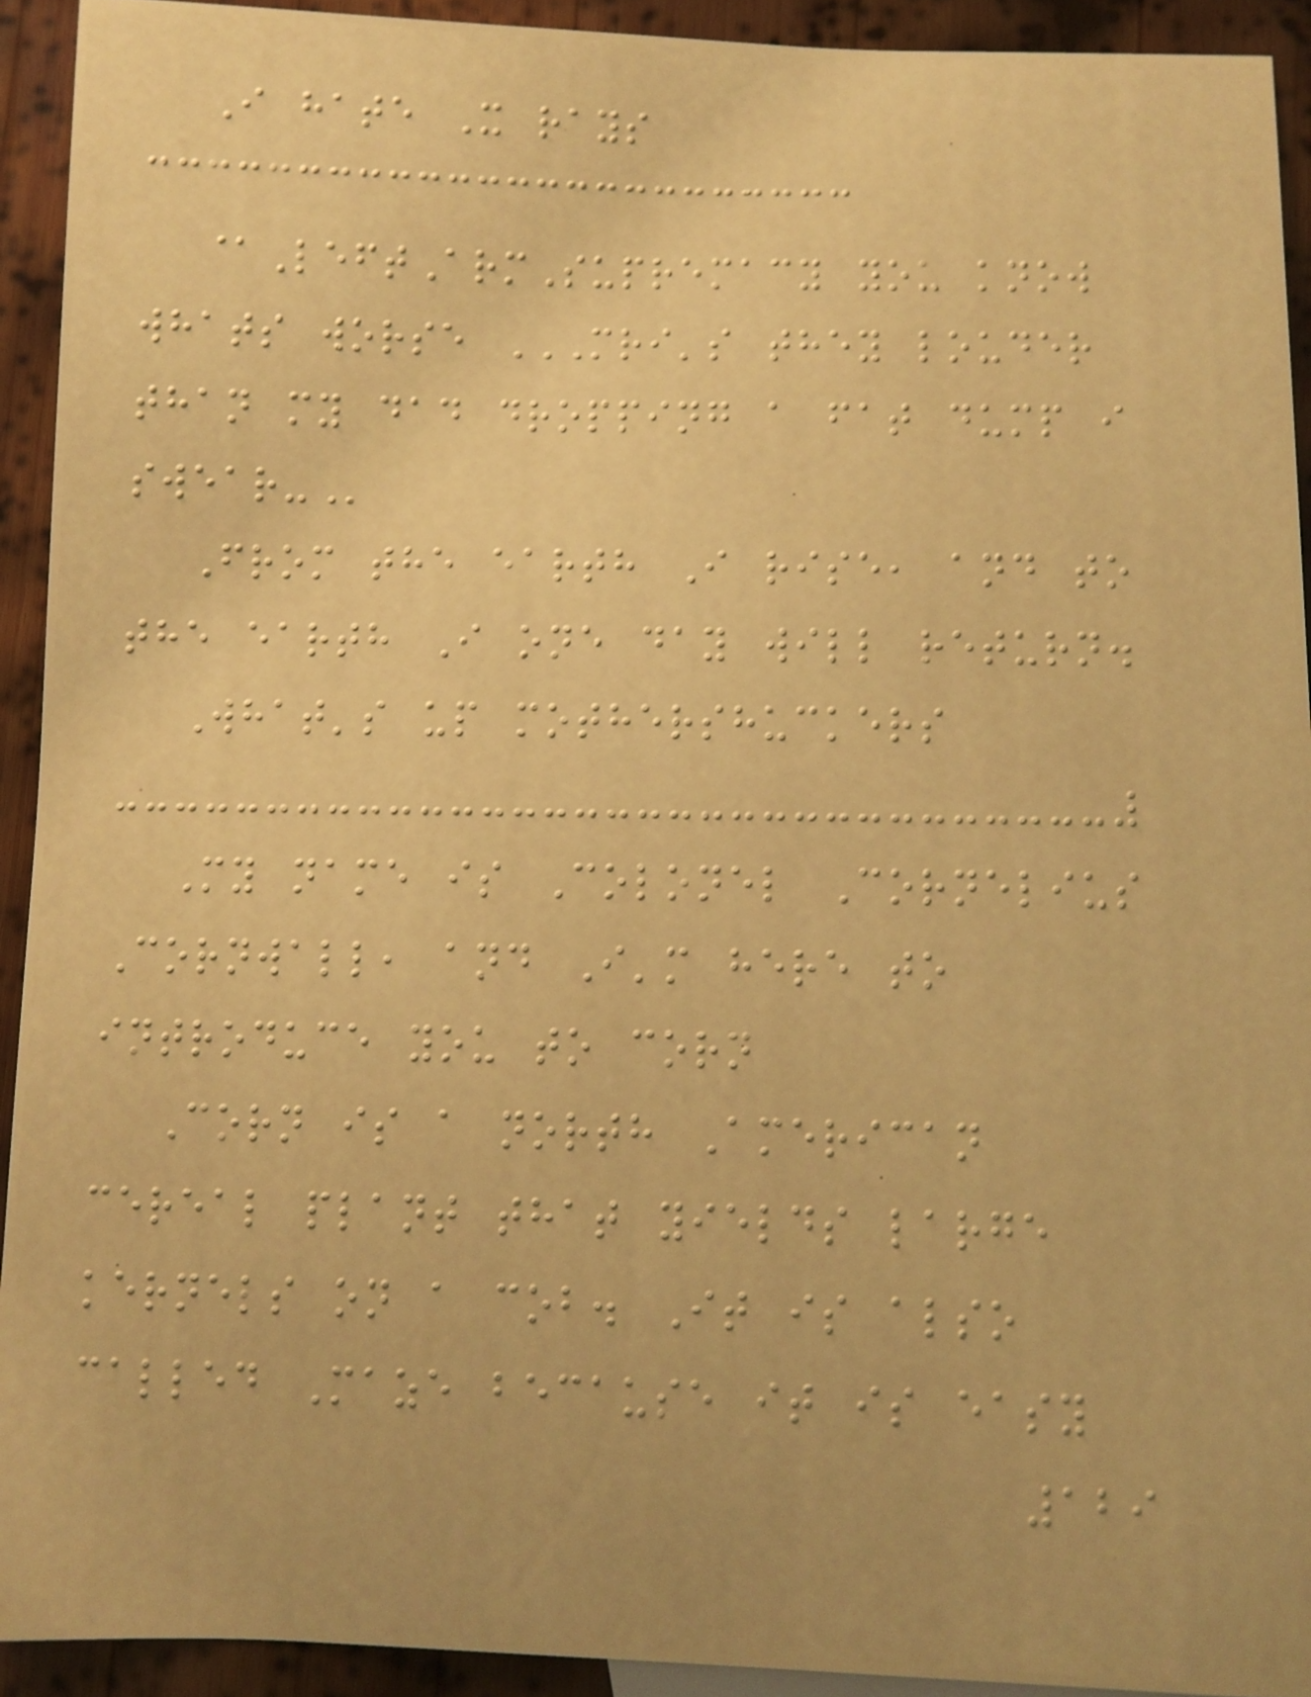I hate X rays
@LeftArmSupremacy you know
whats worse MRI'S THEY LOUDER
THAN MY DAD DROPPING A FAT DUMP I
SWEAR-
From the earth I rise, and to
the earth I one day will return.
What's up mothershuckers
My name is Colonel Cornelius
Cornwall, and I'm here to
introduce you to corn
Corn is a north American
cereal plant that yields large
kernels on a cob. It is also
called Maze because it is easy
129
